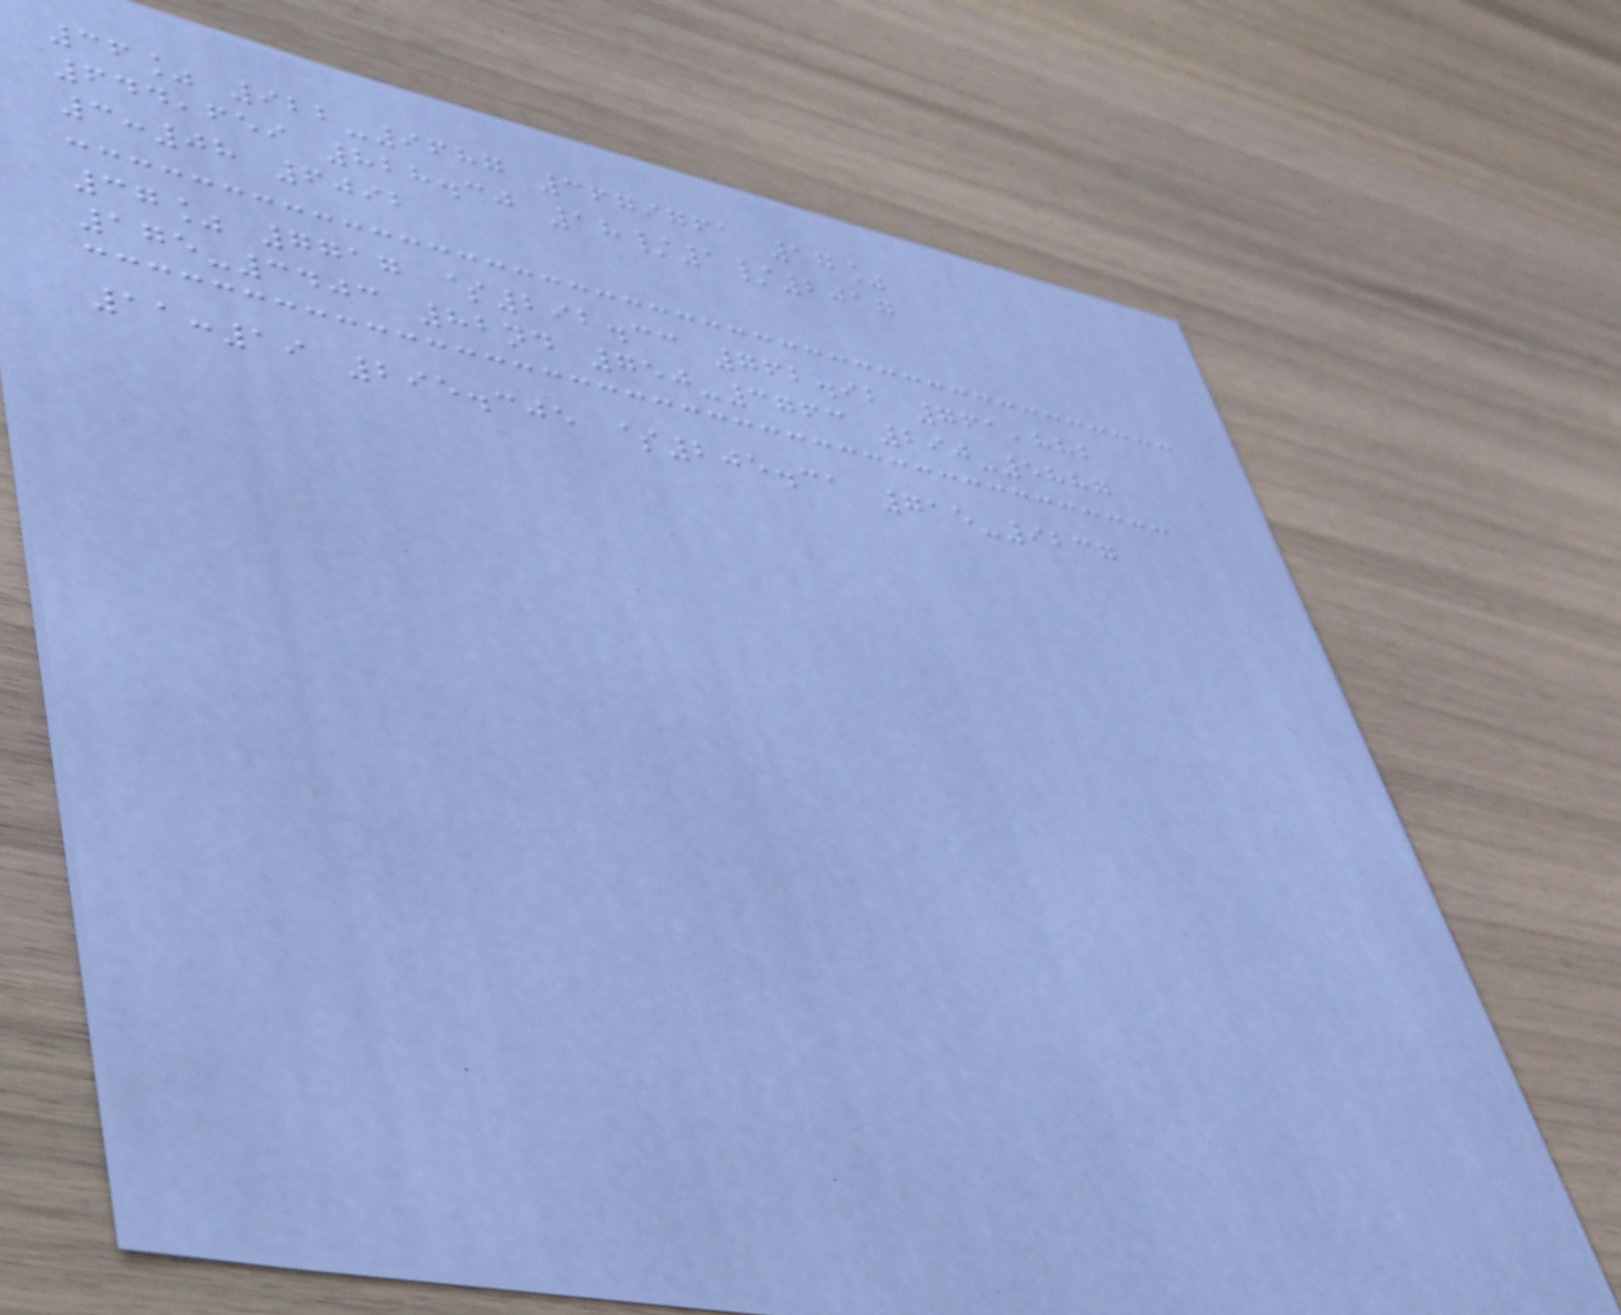36% 922-9687 3679761 17%
644,659 828.30 18/1/2017
3:08 6092
37% 7717 $292.33 762.92 761,882
175-3403 82nd 750-3763 290-5887
11:19 295.305 $205.31 715-9237
